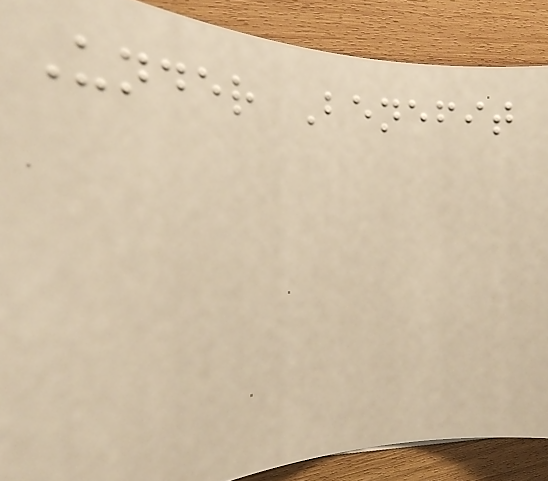Under Benefit
